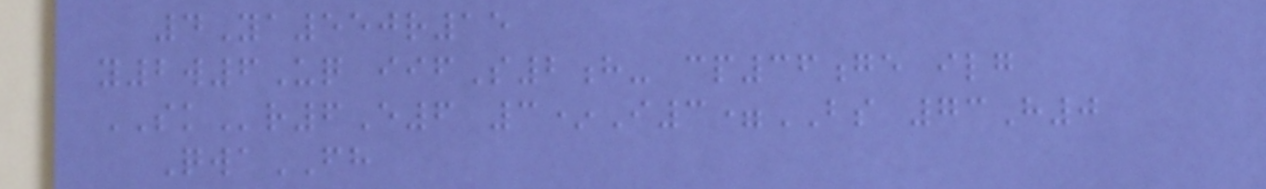4Ya550r15
y2w6Uq iifS2h- cp36ge ilg
SKr6E6 3*I3=BS 73H0
QwaFH
